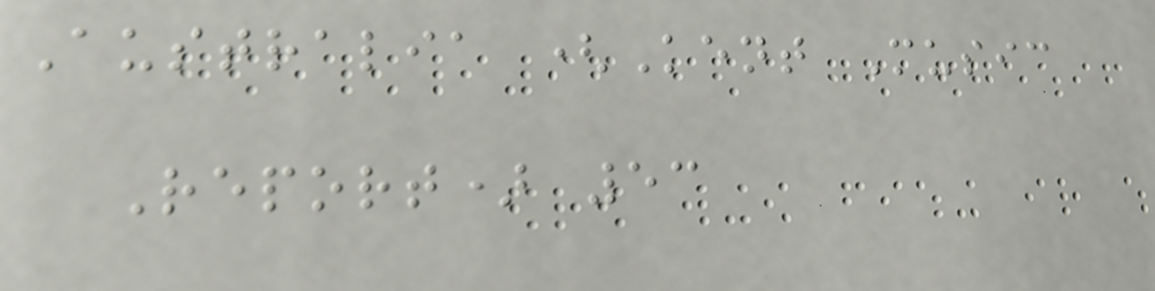Australia (Kent Music
Report) 53
